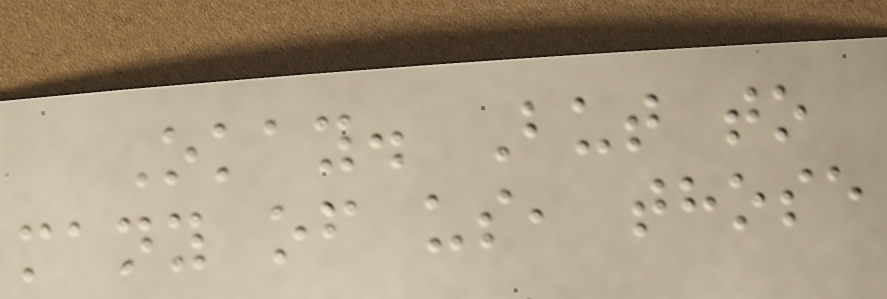Okay. But to
many of us, those
